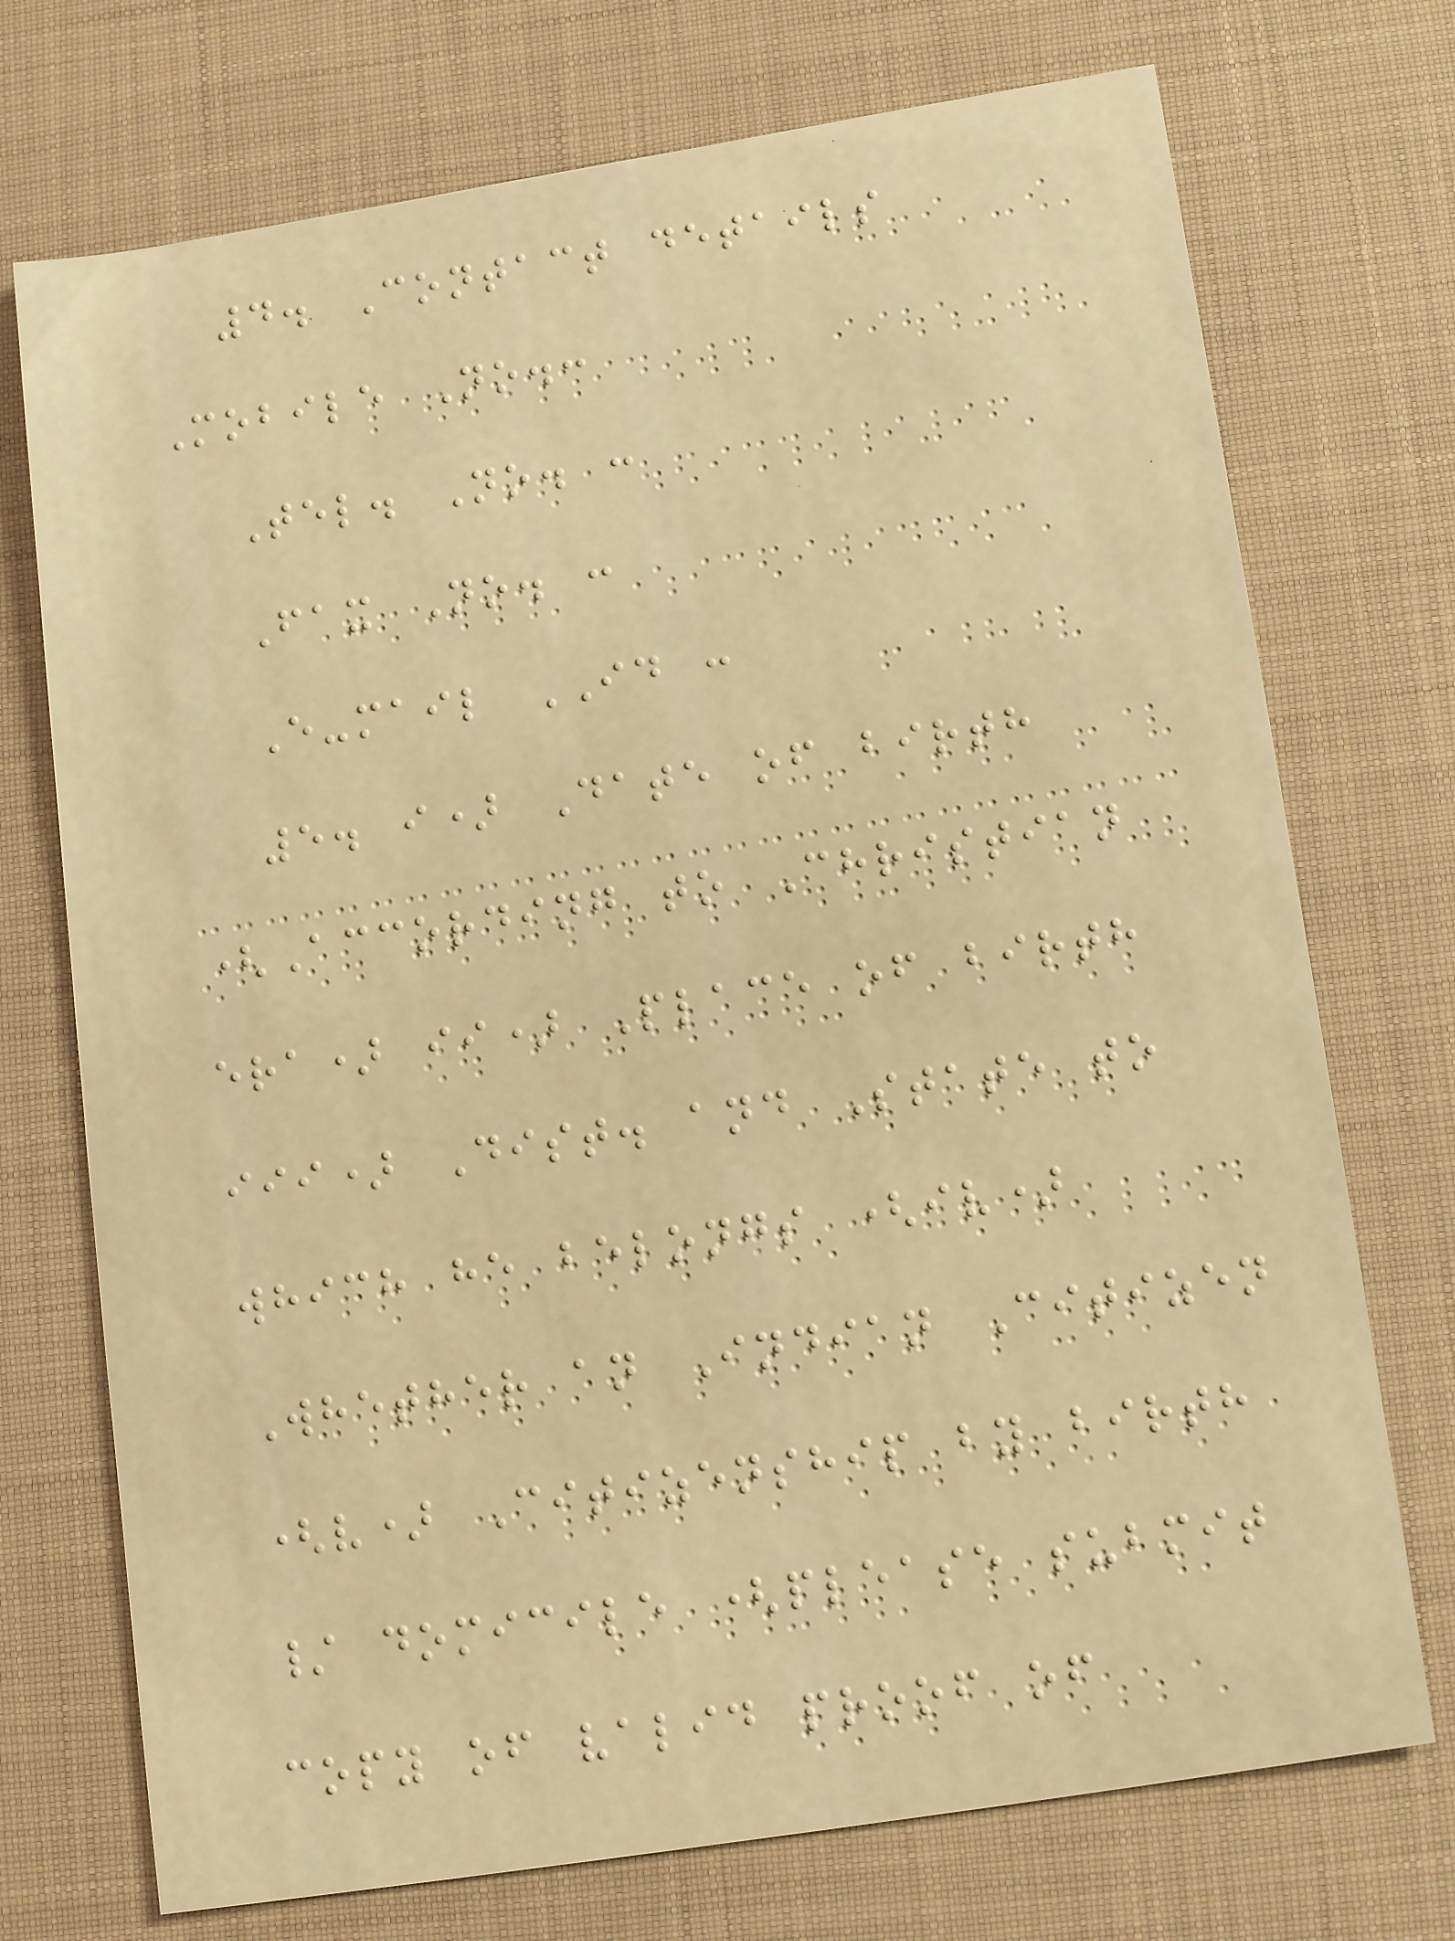4. Contact details
Mobile No.:
Tel. No. :
Fax No. :
E-mail ID :
5. i) Date of birth
(According to Christian
era) ii) Place of birth
iii) Dist. and State to
which he belongs (iv)
Whether an Indian Citizen
(v) Citizenship by birth
/ domicile (please submit
copy of valid proof of
